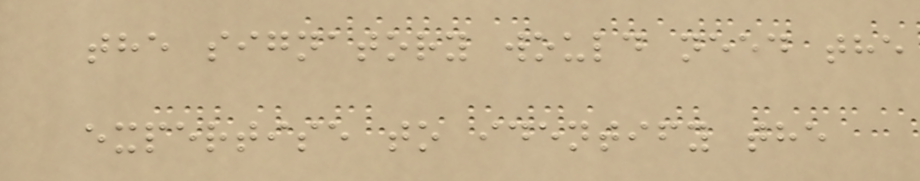the signatory would need the
expertise to identify the
